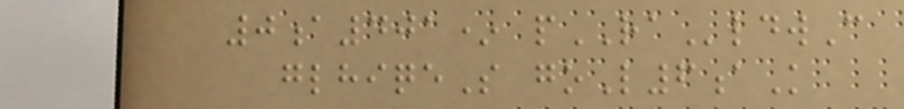0a401* pRAldwC
glhiqeS goL6aK
